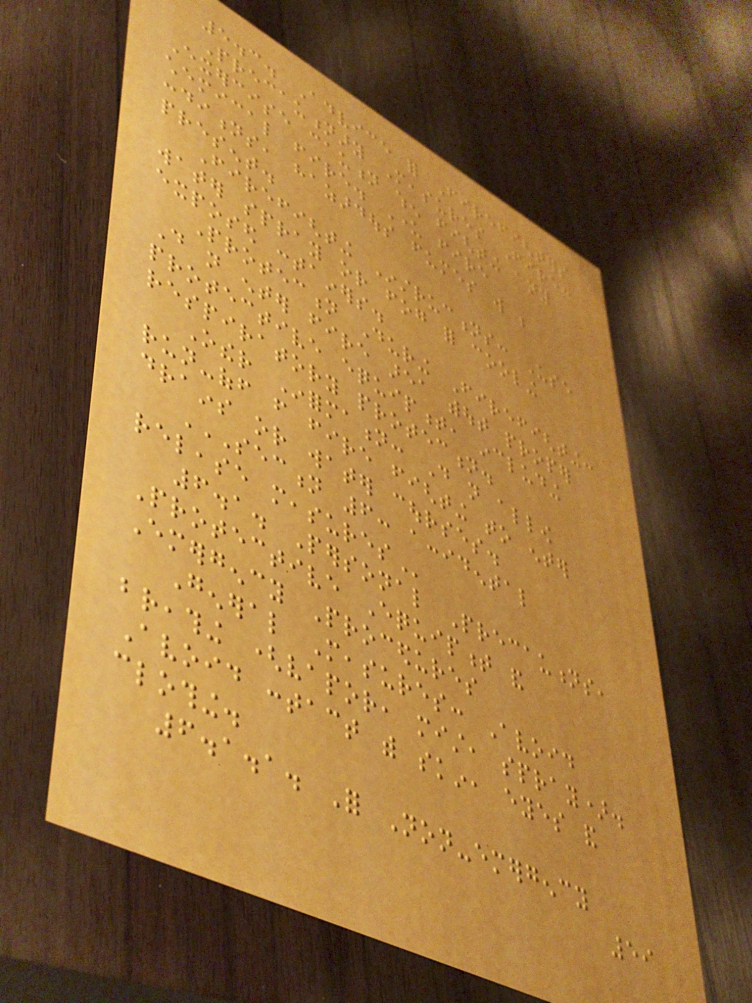5.3. Advice for Firefighters
Precautionary Measures Fire:
Exercise caution when fighting any
chemical fire. Under fire
conditions, hazardous fumes will be
present.
Firefighting Instructions: Use
water spray or fog for cooling
exposed containers.
Protection During Firefighting:
Do not enter fire area without proper
protective equipment, including
respiratory protection.
Other Information: Do not allow
run-off from fire fighting to enter
drains or water courses.
SECTION 6: ACCIDENTAL
RELEASE MEASURES
6.1. Personal Precautions,
Protective Equipment and
Emergency Procedures
General Measures: Avoid
breathing (vapor, mist, spray).
Avoid contact with skin, eyes and
clothing.
6.1.1. For Non-emergency
59
